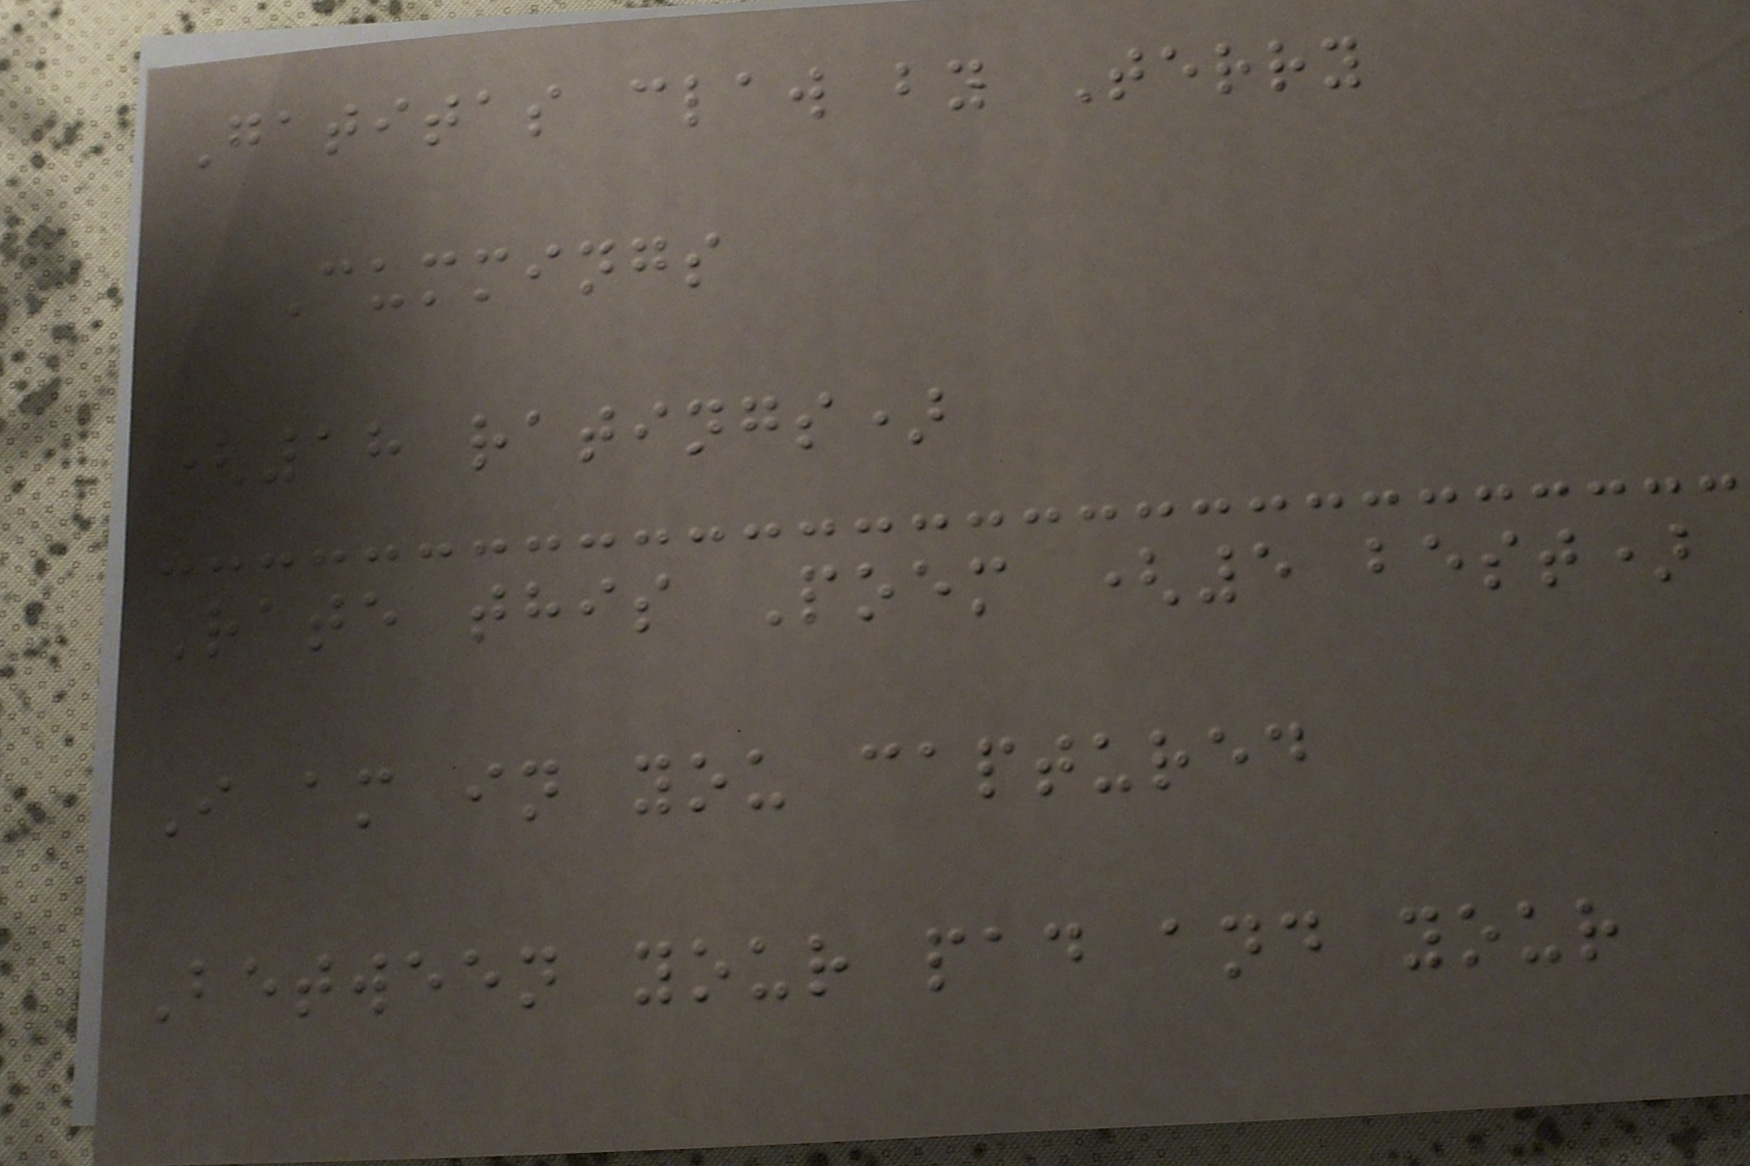Gatitas claw by Terry
Cummings
(18 ratings)
Rate this Poem (5 best)
I am in you captured
Between your pad and your
